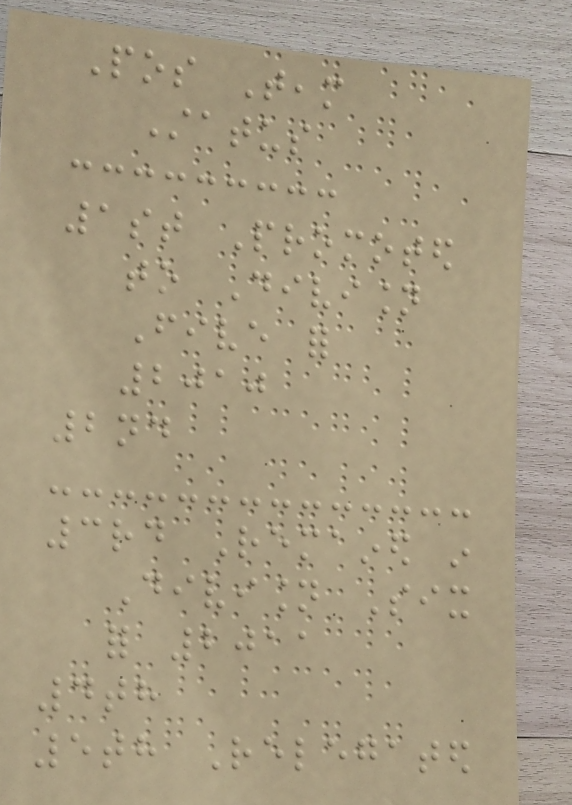Pos Team
Status
1st Promoted
to Division
Five for
2010
2nd
3rd Remained in
Division Six
for 2011
4th
5th Relegated
